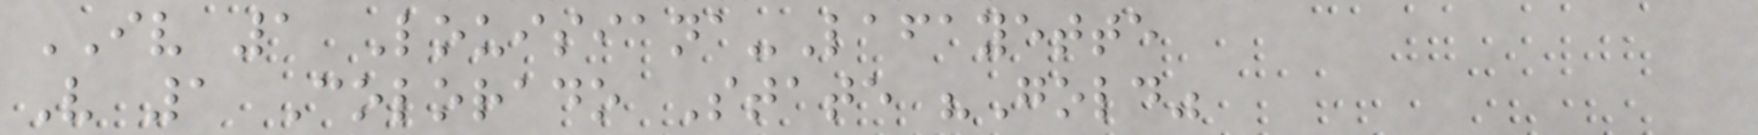IV 1 Louisiana-Lafayette
V 1 Colorado State "Gold"
